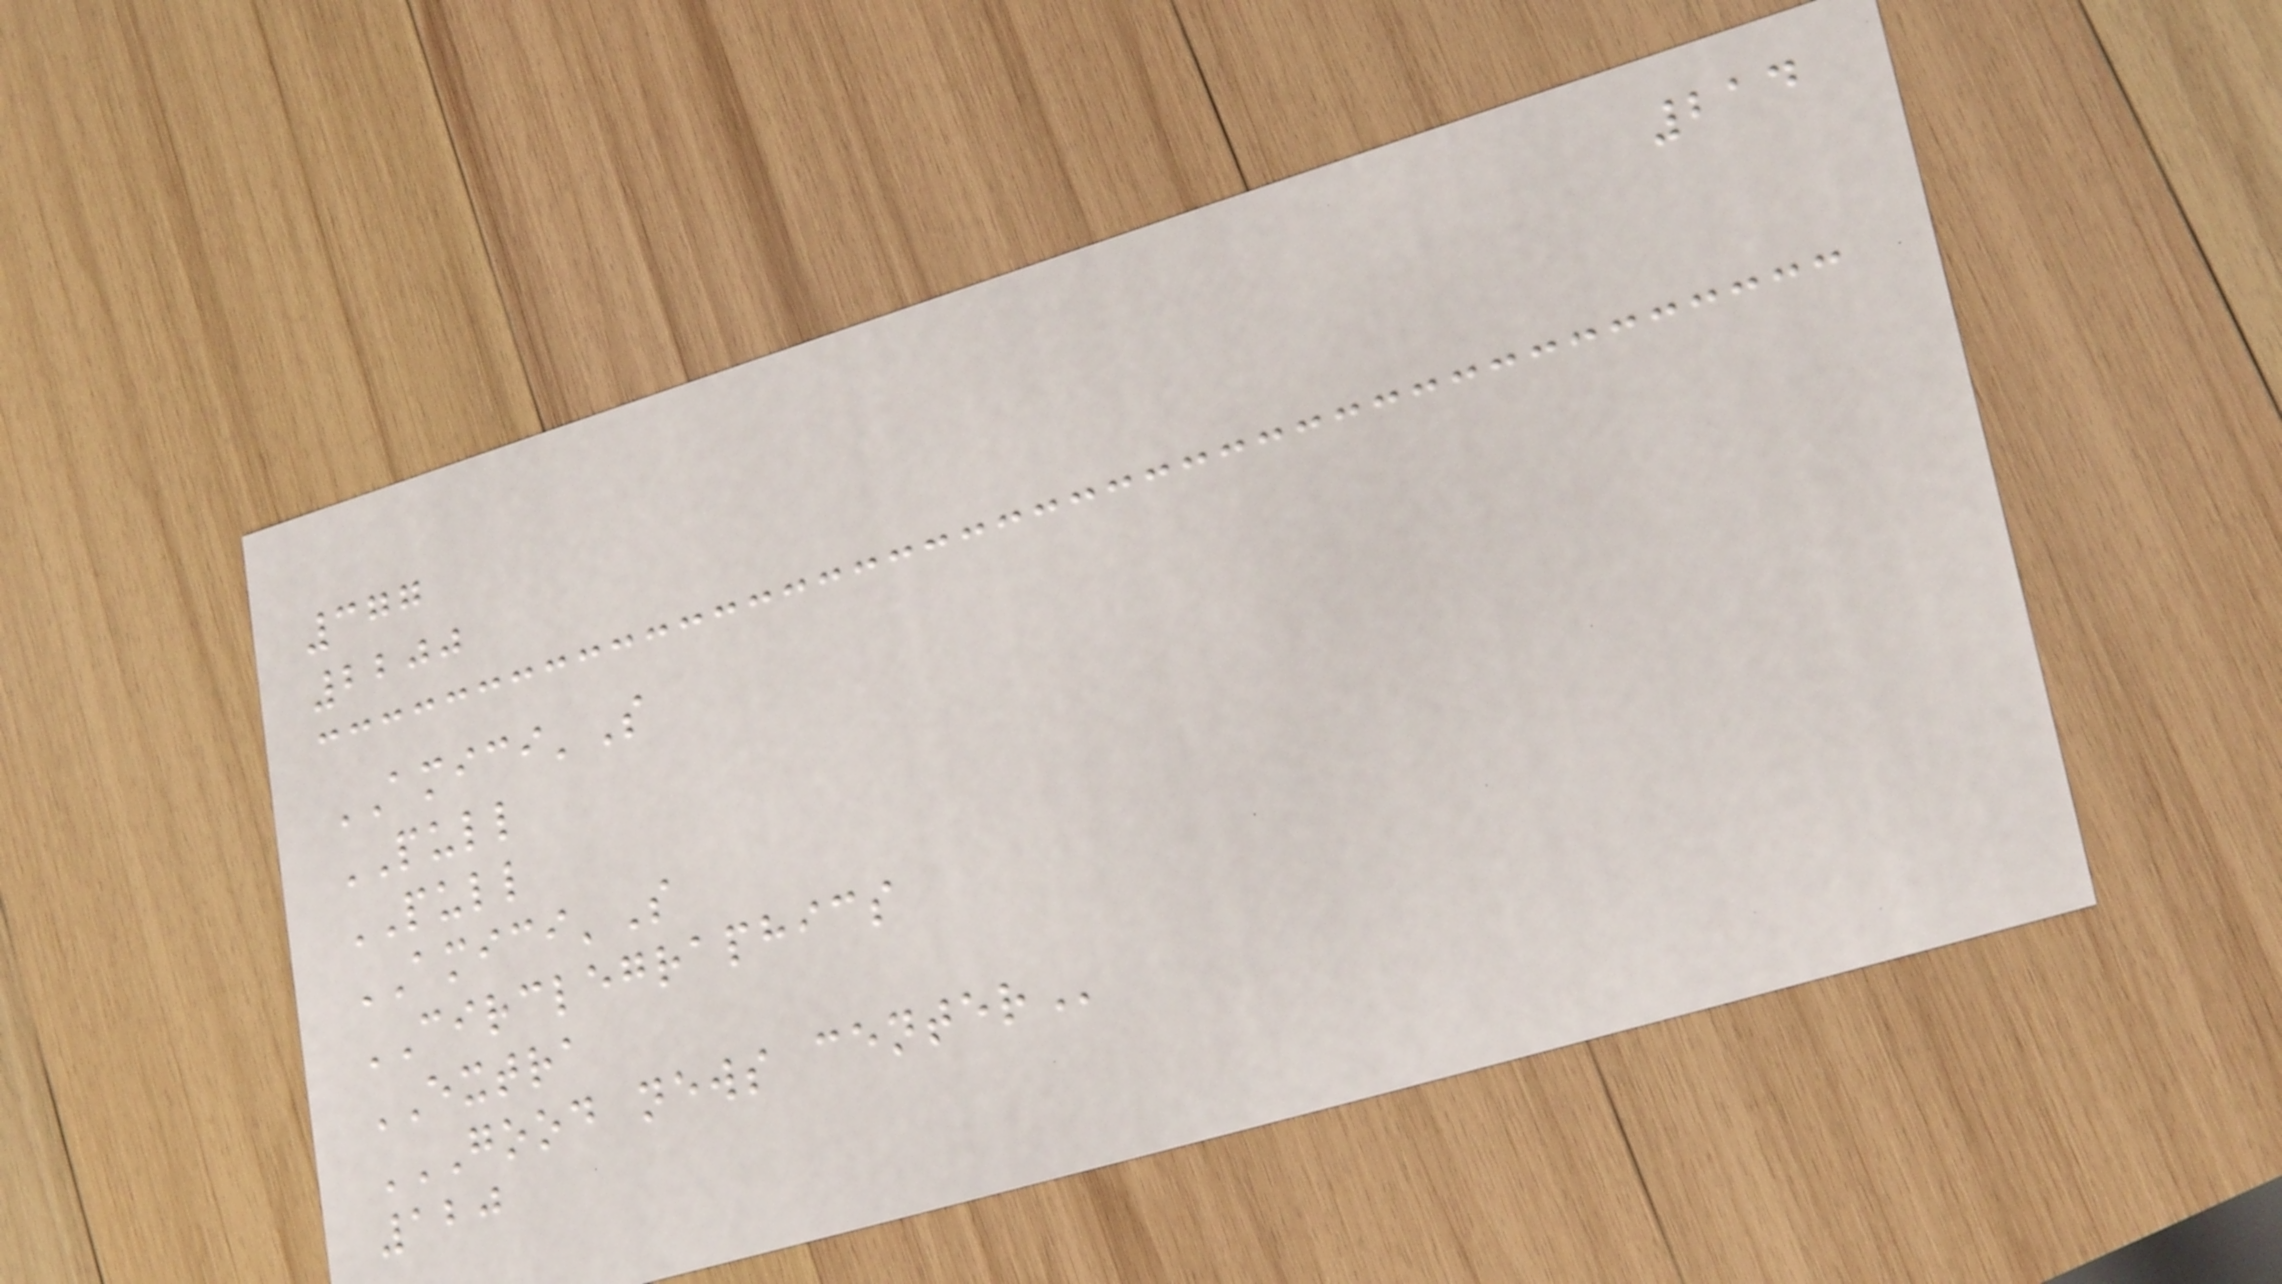214
377
2200
AMICI'S
PULL
PULL
AMICI'S
CIRCLEGRAPHICS
EXTRA
GOOD NEWS CENTER
120
